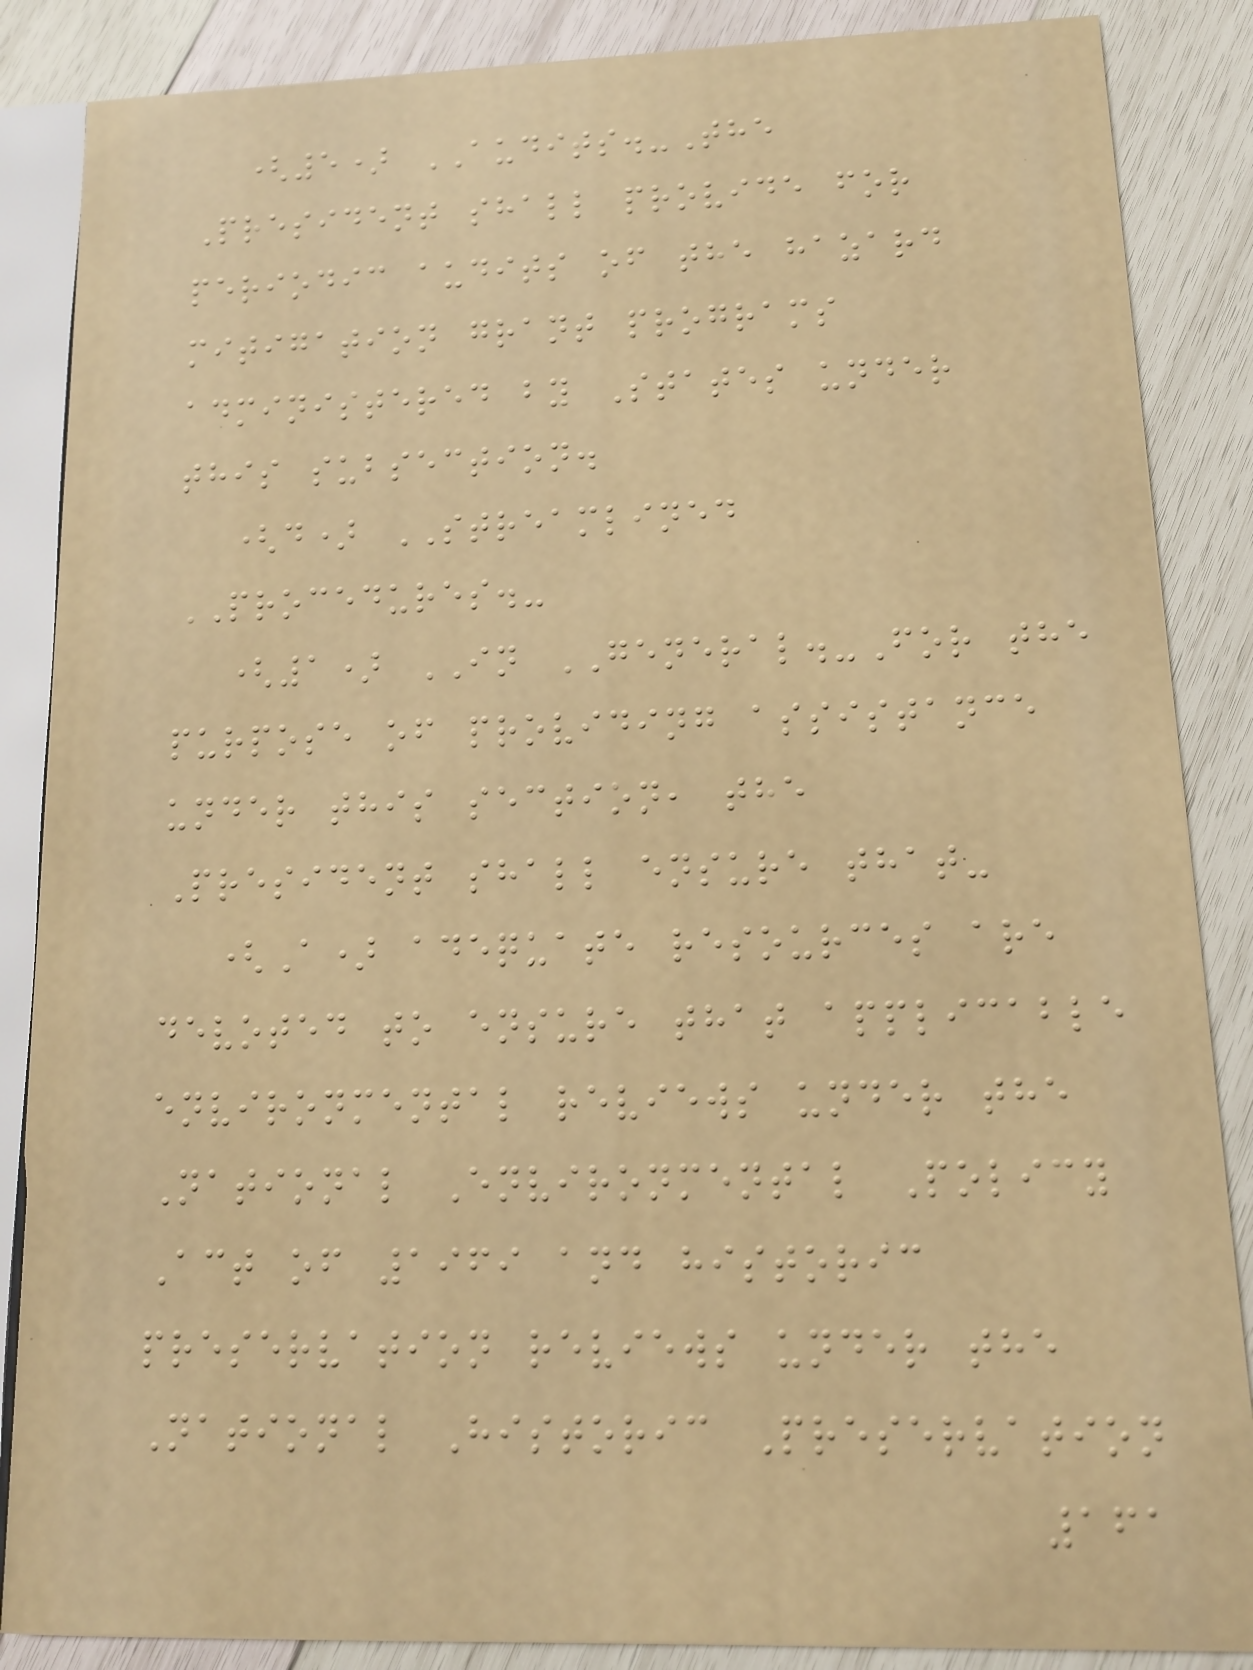(5) AUDITS.-The
President shall provide for
periodic audits of the hazard
mitigation grant programs
administered by States under
this subsection.
(d) STREAMLINED
PROCEDURES.-
(1) IN GENERAL.-For the
purpose of providing assistance
under this section, the
President shall ensure that-
(A) adequate resources are
devoted to ensure that applicable
environmental reviews under the
National Environmental Policy
Act of 1969 and historic
preservation reviews under the
National Historic Preservation
161
